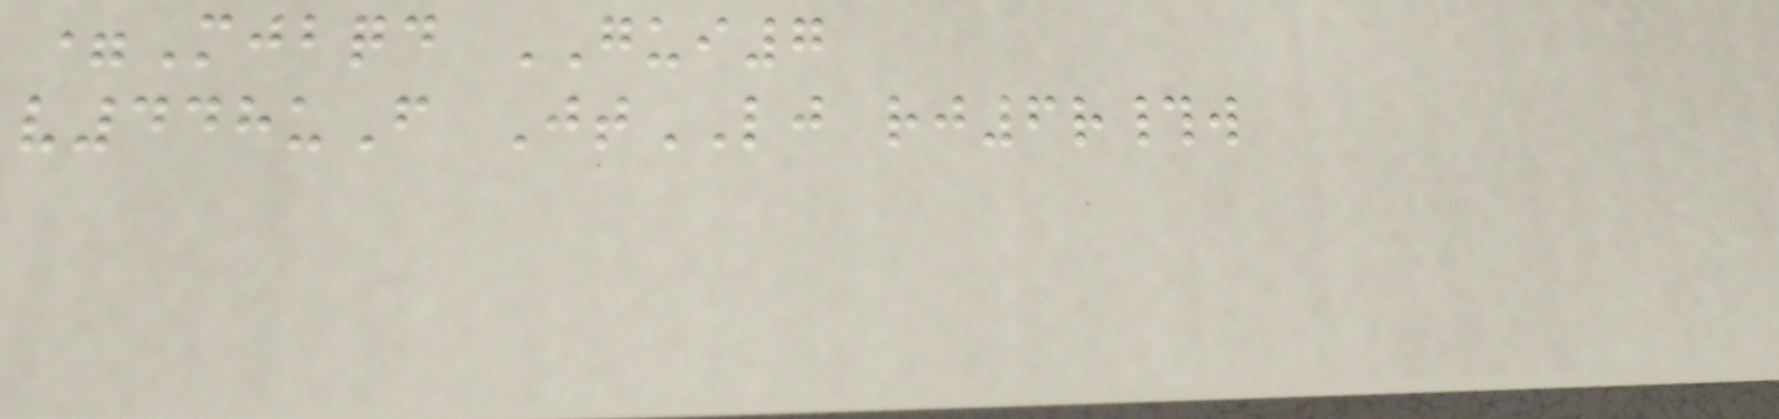=Mjbqd GUI7
v448uF JtLJ rj6r#w
